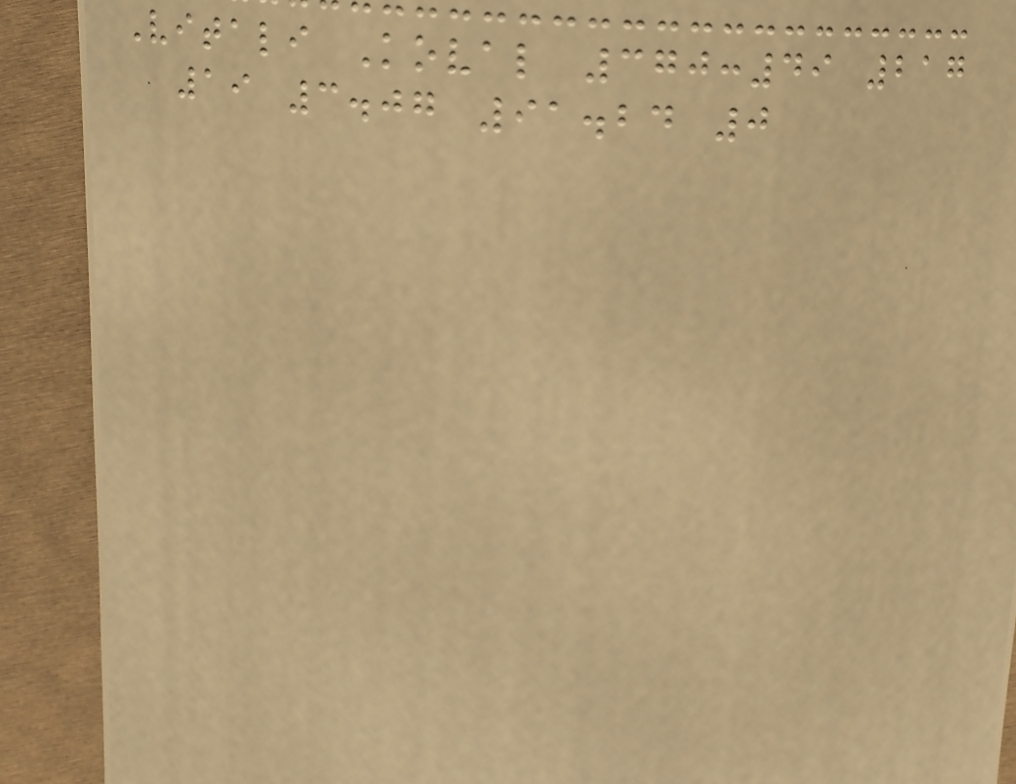Vitali Koval 370:49 217
19 3.07 91.24 0
